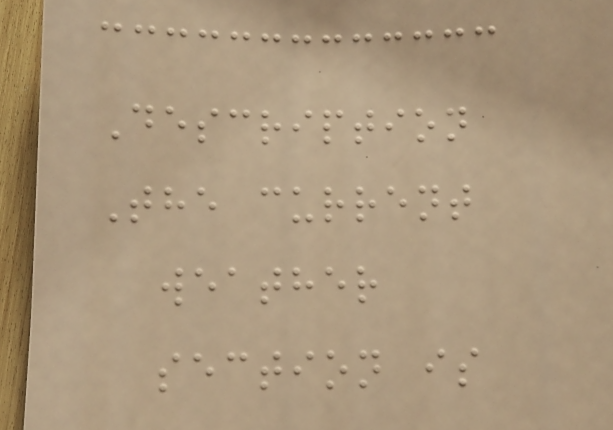Description
The current
weather
section is
